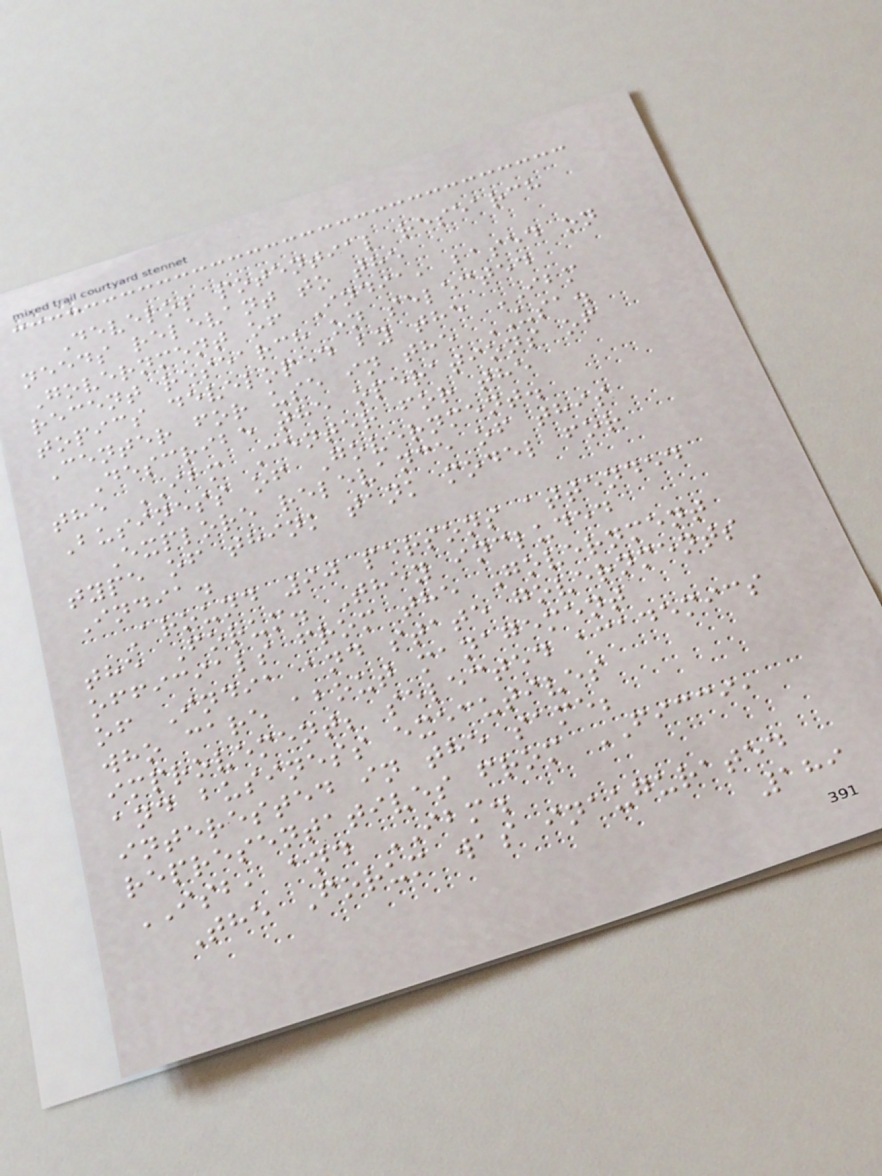Develop potential research
needs relevant to the
Government of India, based on
recent research on selected
topics developed by the IBM
Center for use in the USA.
Describe the operations of
the IBM Center for the
Business of Government.
Explore relevance of this
type of think tank model for
India.
Around 90 persons attended
the Forum. They included
officials from the Government
of India and state governments
who care about management
improvement; selected academics
and business executives
interested in the same;
representatives from FICCI,
ISB, and IBM.
The Forum was inaugurated
189
